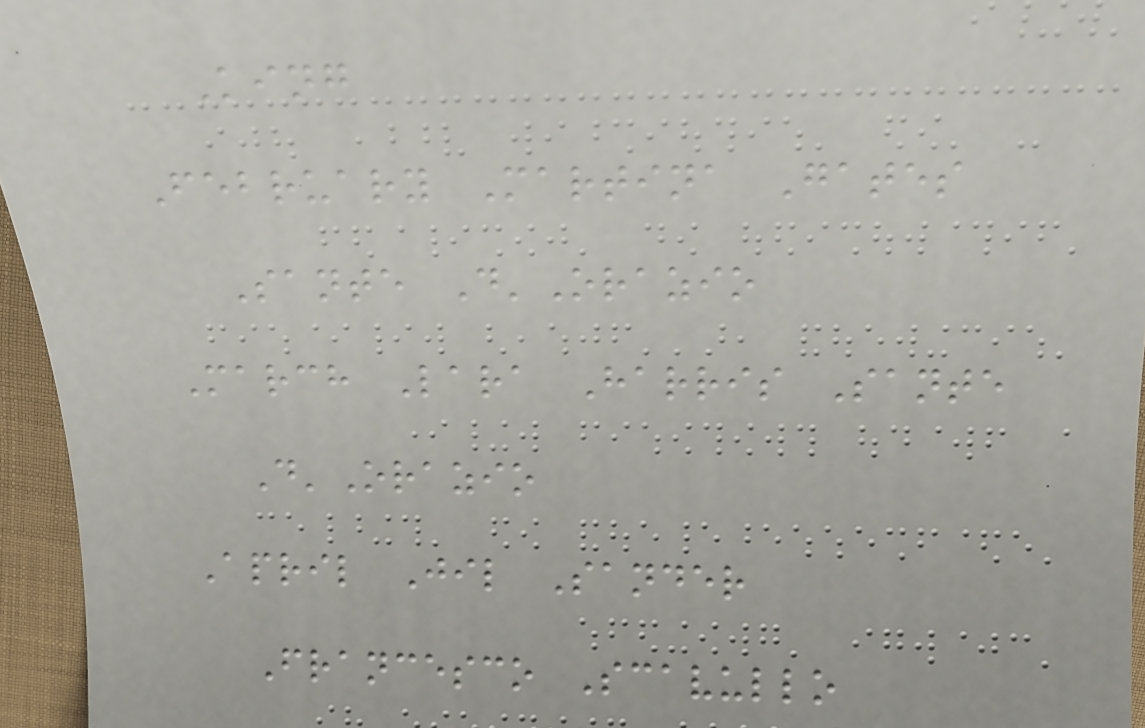King
February Martina Gates
Sante D'Orazio
March Lara Harris Sante
D'Orazio
April Jil Sander
Francesco Scavullo
